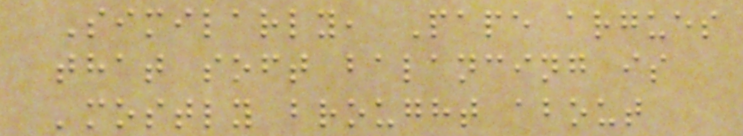Similarly, Pape argues
that soft balancing is
'mostly brought about
